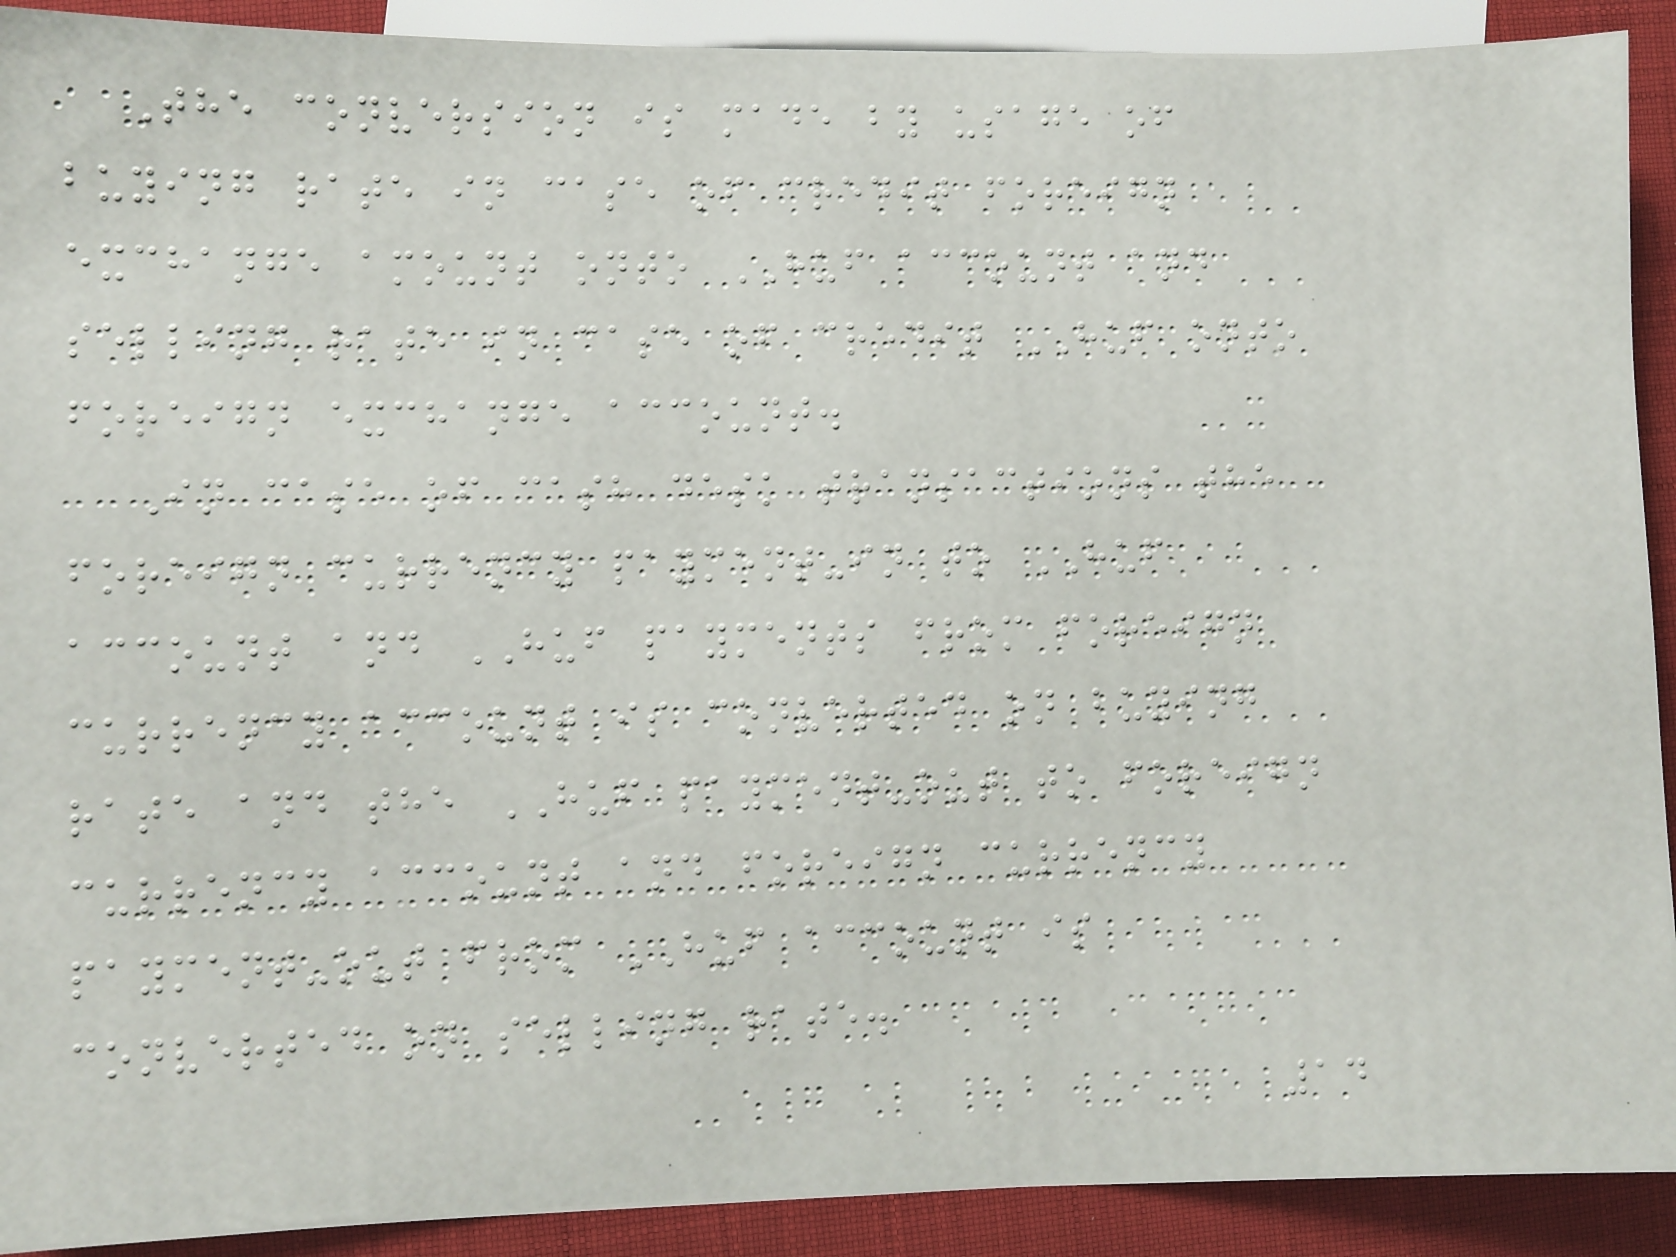The conversion is made by usage of
buying rate in case of credit foreign
exchange amount onto HUF account and
selling rate in case of credit HUF onto
foreign exchange account.
In case of cash desk transactions the
foreign currency payment-in to HUF
account and HUF payments from foreign
currency account is converted on buying
rate and the HUF payment-out to foreign
currency account and foreign currency
payment-out from HUF account is
converted on selling rate.
14
